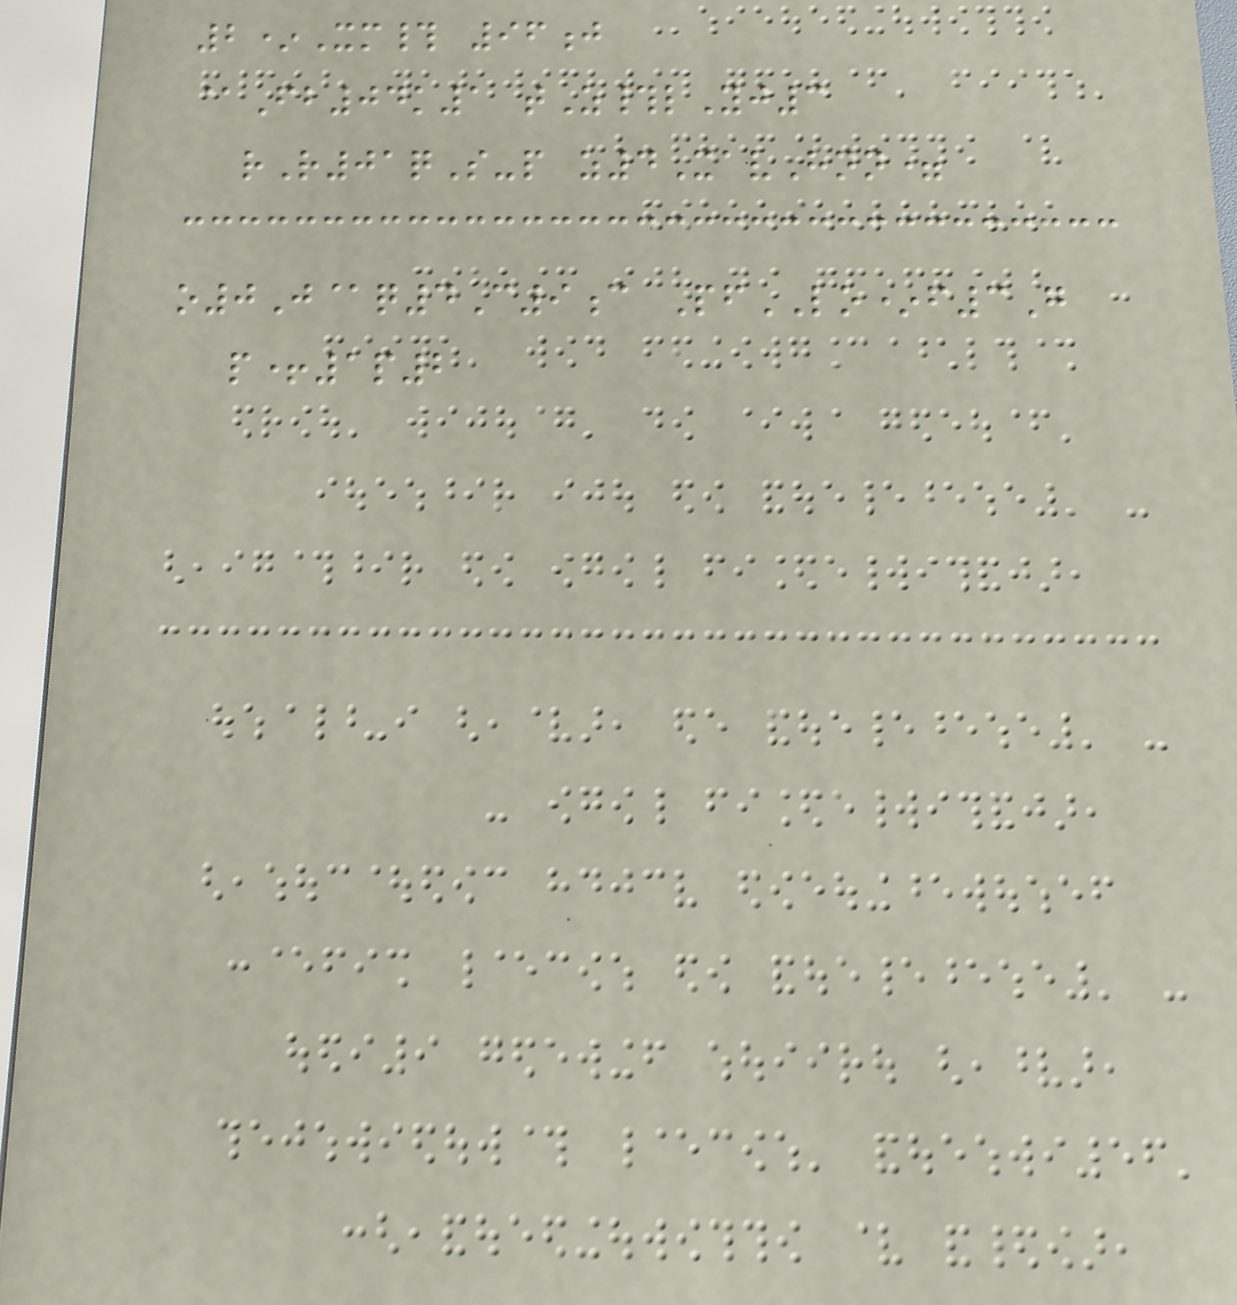2*Xm# 96j
@Fb04k1 tZ#lYj3
rR01qS-p z4XavHnn=
o0J@q4C9c PfLO*f3G
p+1p2
